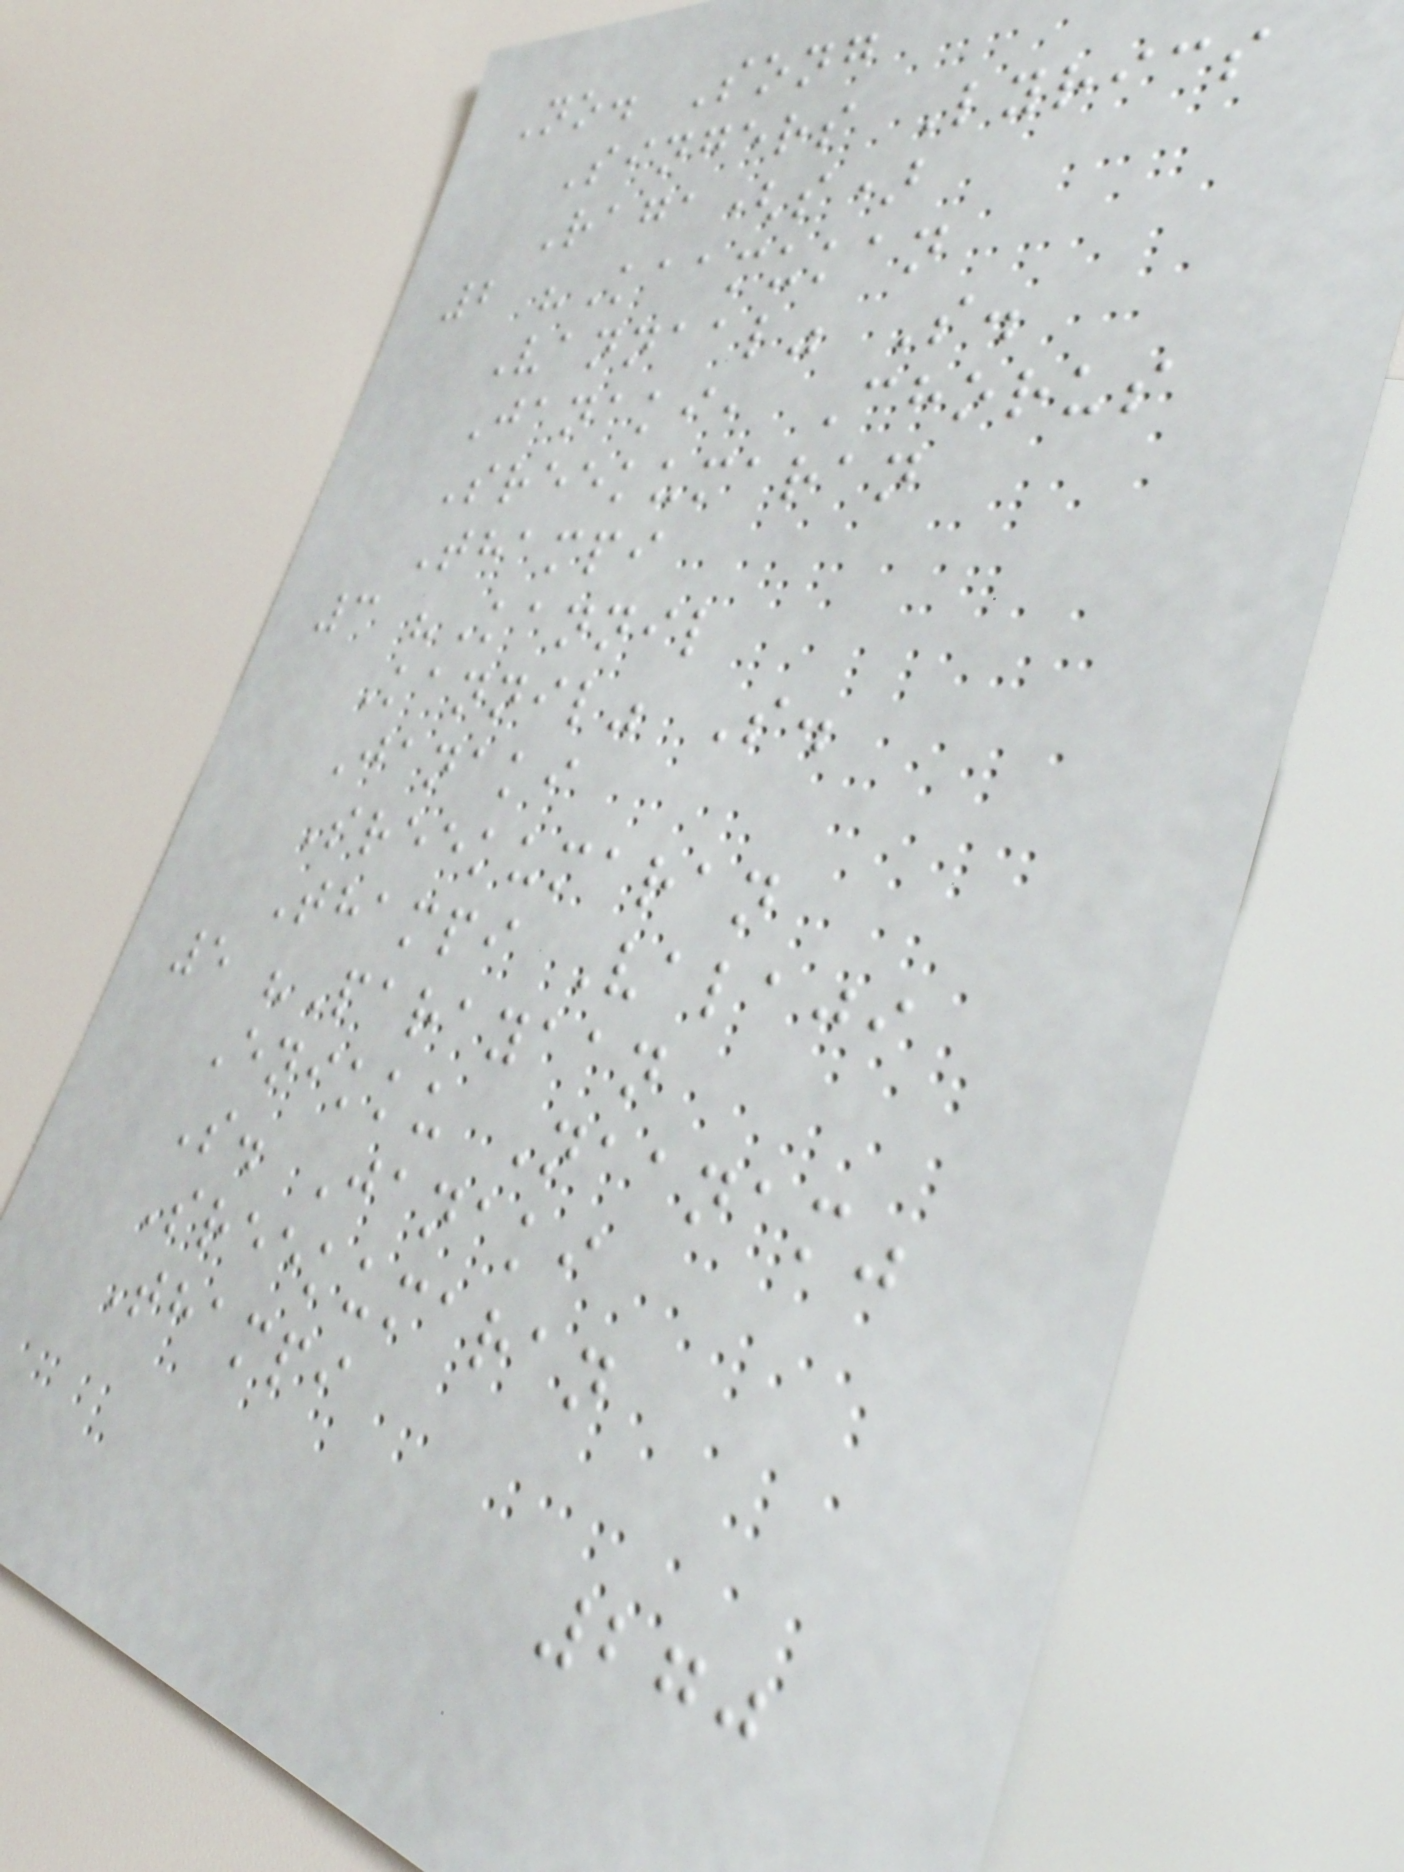No. Song
Singers Lyrics
Raga(s)
2 "Kaamukan
Vannaal" S.
Janaki, Chorus
Sreekumaran
Thampi
3 "Kannil
Kannil" S.
Janaki
Sreekumaran
Thampi Valaji
5 "Parayaan
Enikku Naanam"
S. Janaki
Sreekumaran
Thampi
270
